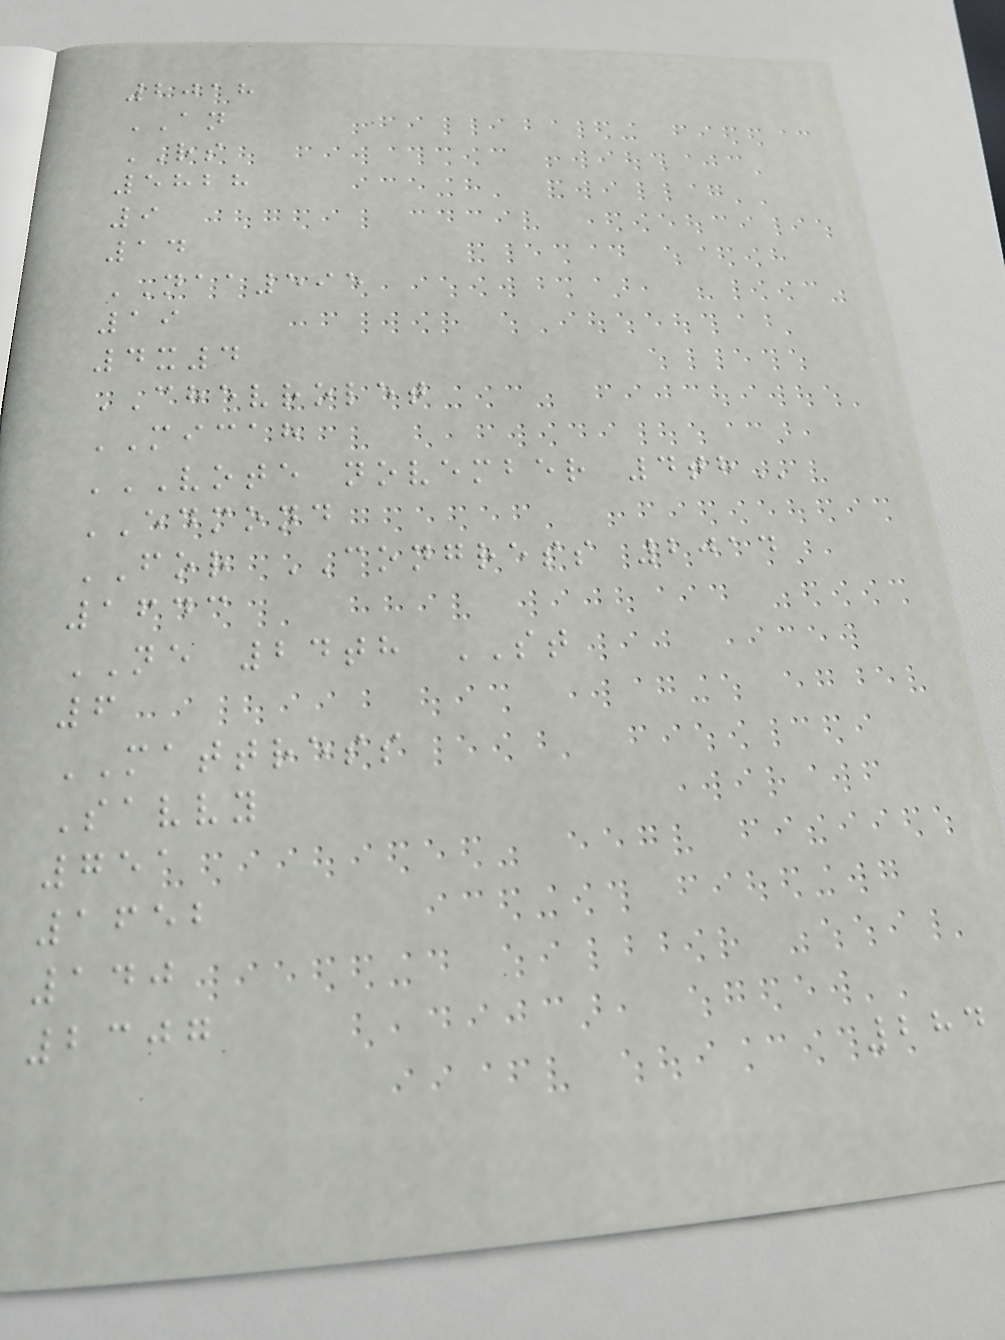2018
AN
RS
5828
9
14
NAA595
19
4x4
CHEVROLET
MICAH
VOTE NOVEMBER 4TH
EDMOND
FOR CONGRESS 2014
1643
NE 24th ST
6
MATTRESS
Savvy
751
1652
140
2307
284
